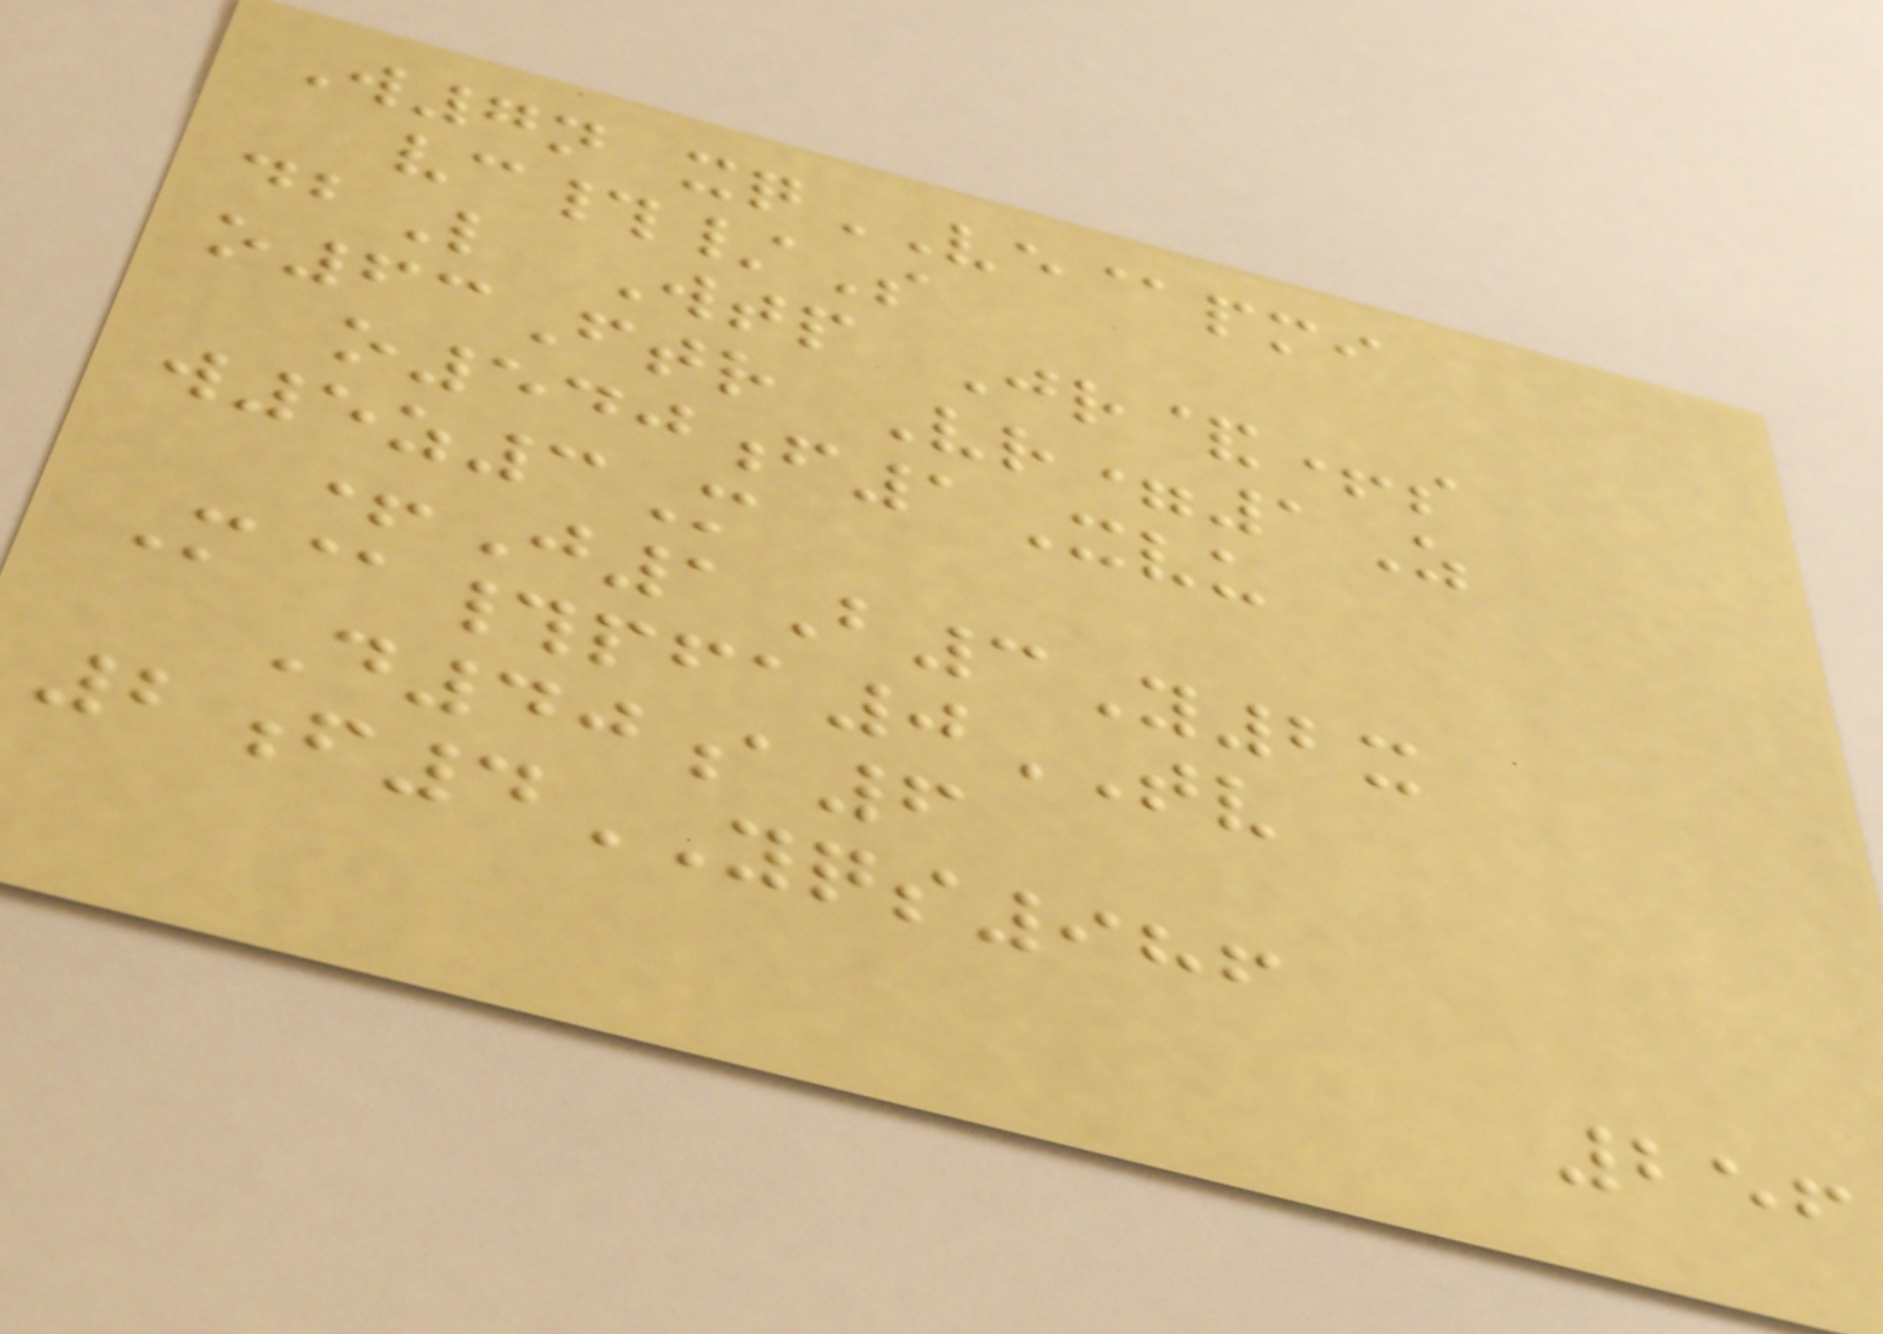W7n xqVE@pmi
vc#/S
dbL Wtp Jr&+s
o63Ftr Vr=1Z
o540f1Xvu
w5z3M
+J1B3Y2x
M@#pfa0TV
D40a6
2f4YQS986
256
